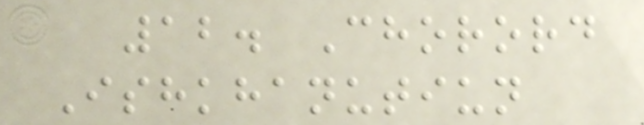12. Chorord
Ishkhanutiun
